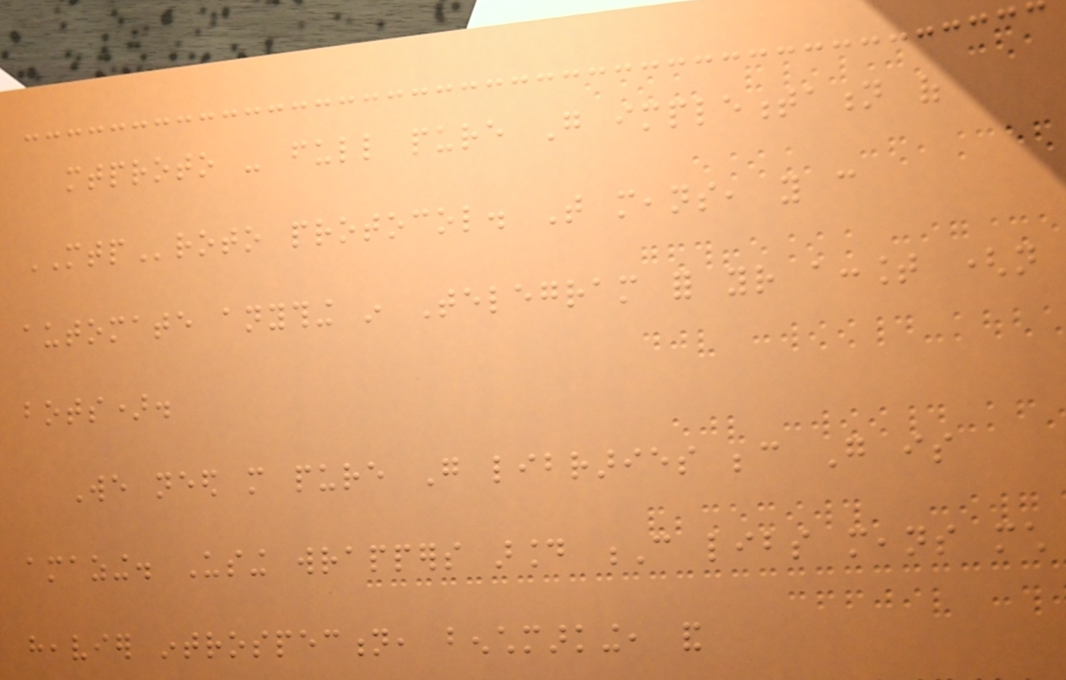mtproto - full pure Go implementation of
MTProto protocol. That means, you can
automate anything in Telegram for your account (not
bots).
We need more pure Go libraries because Go is
amazing. Using wrappers around C libs means much
heavier introspection, benchmarking, and
